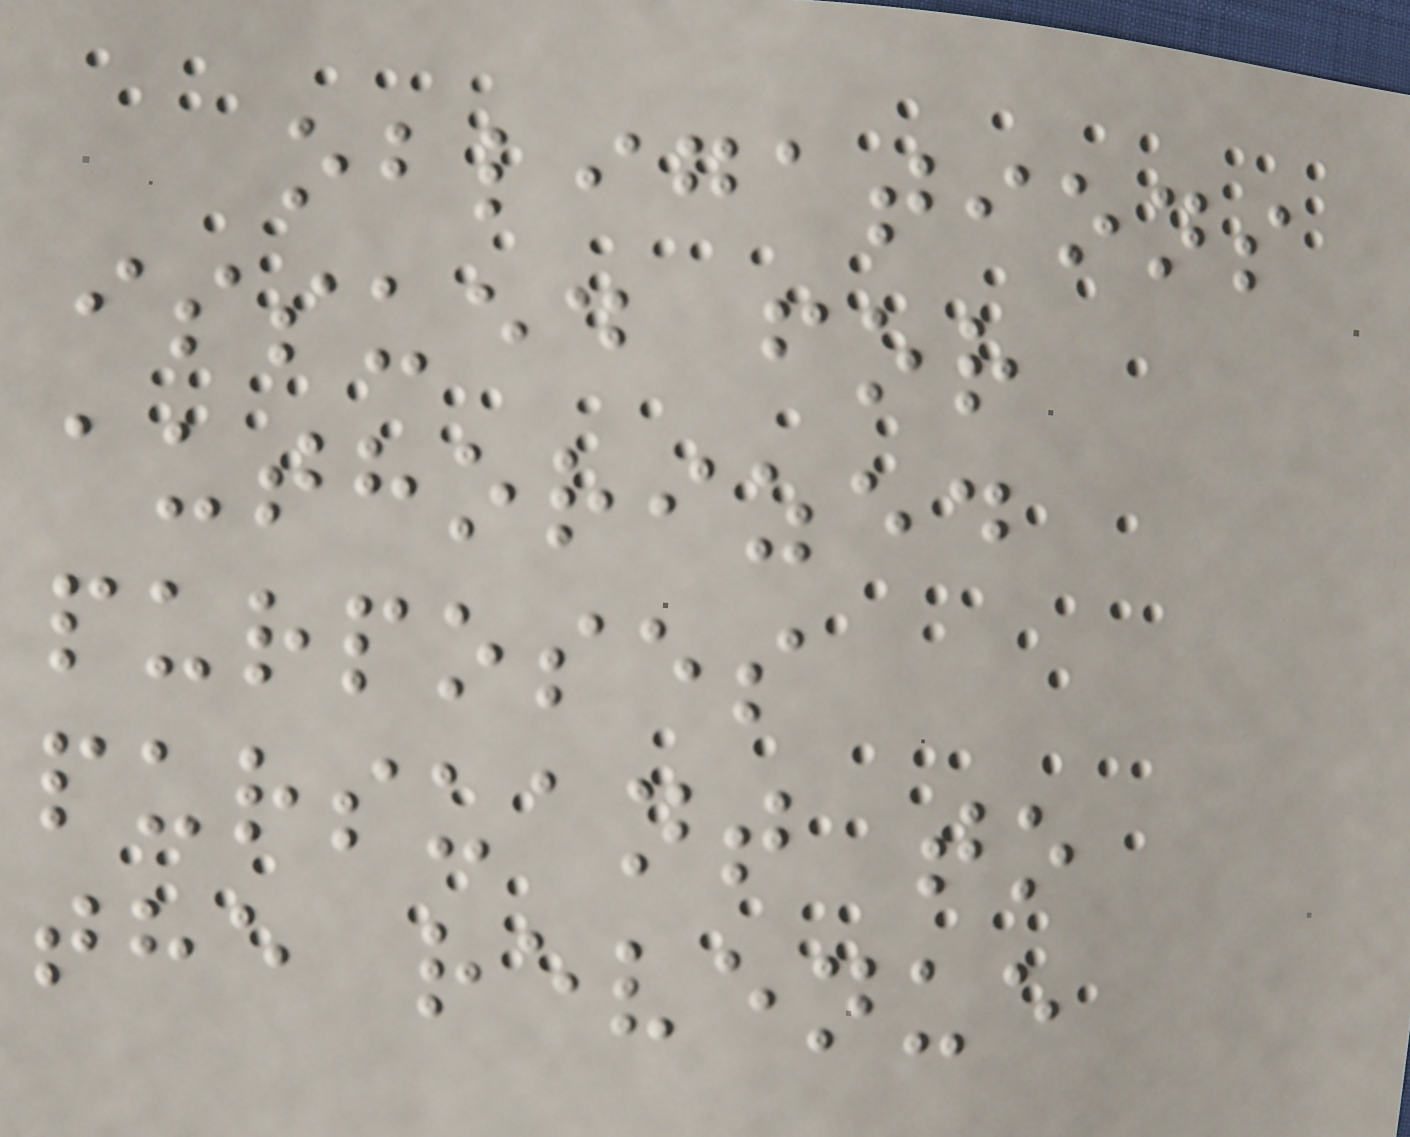obligations
issued for
authorized
purposes
pursuant to
the revenue
